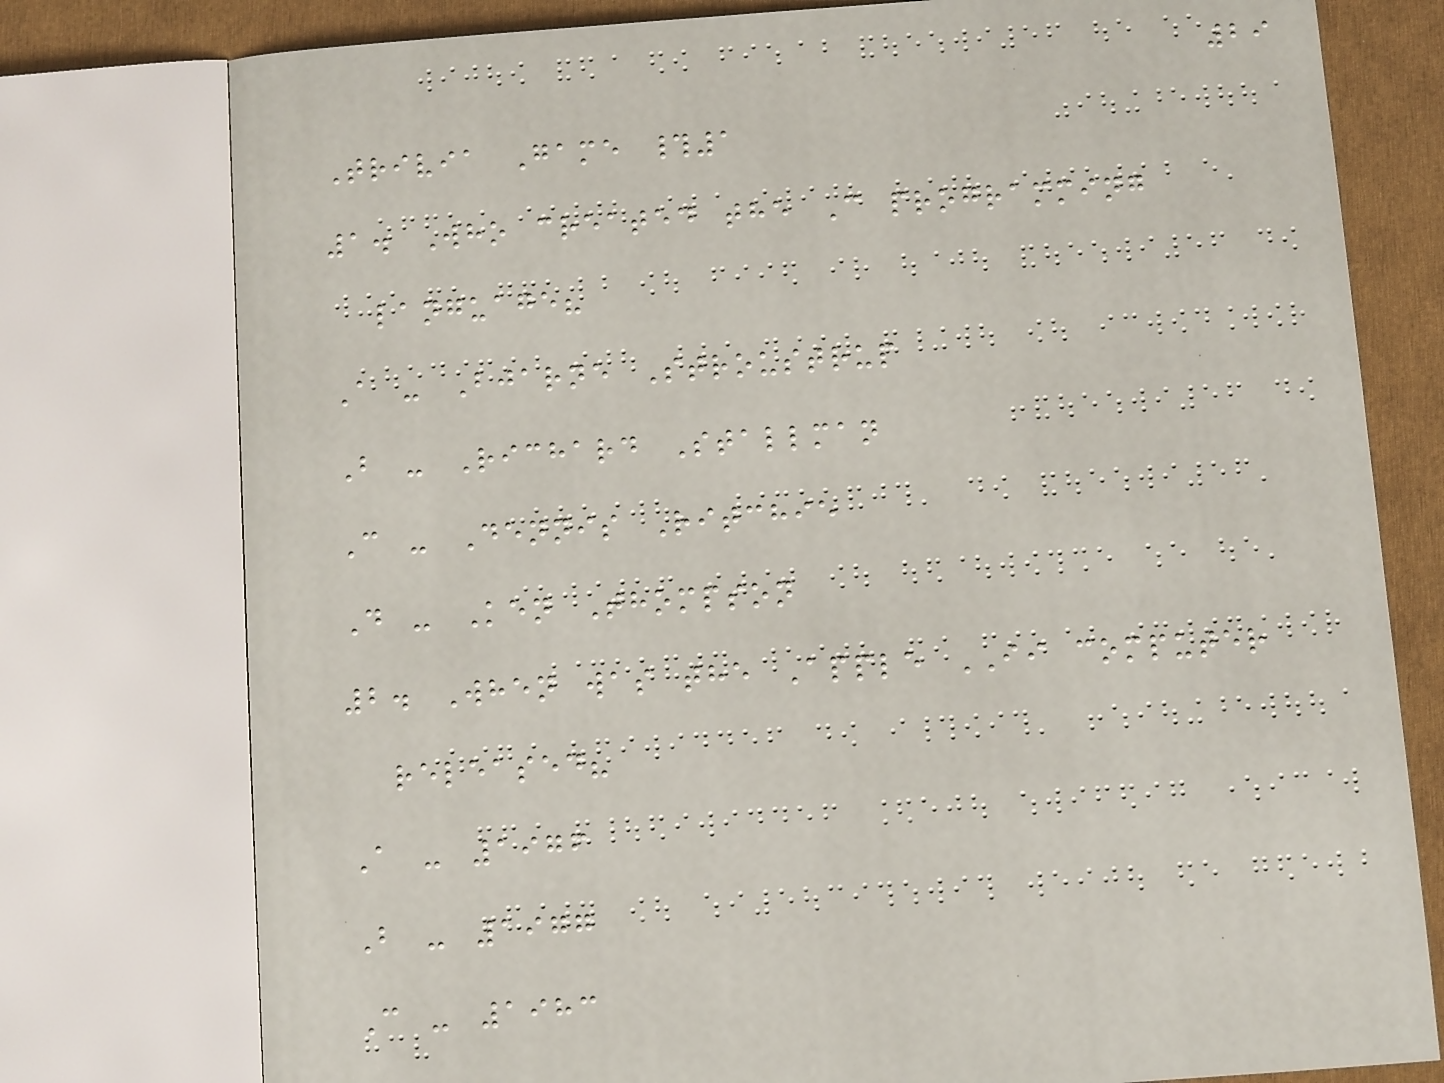29
Trivia Game #1
1. Who created the C programming
language?
A - Bjarne Stroustrup
B - Richard Stallman
C - Dennis Ritchie
D - Ken Thompson
2. When was the Apple II computer
released?
A - 1976
B - 1977
C - 1983
